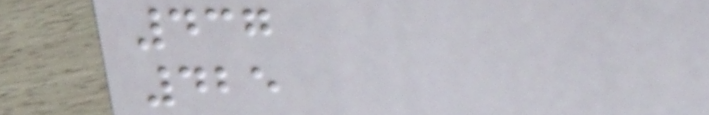437
425
